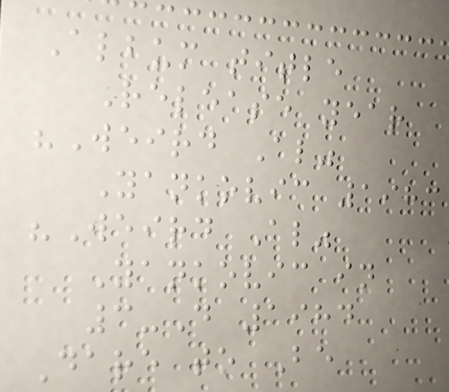Album title
Release year
"Weird Al"
Yankovic 1983
"Weird Al"
Yankovic in
3-D 1984
Dare to Be
